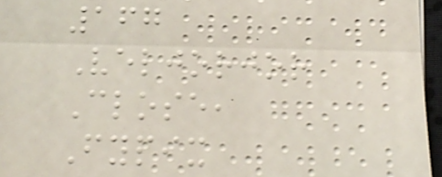167
Veljorjor
Close,
Fypix
